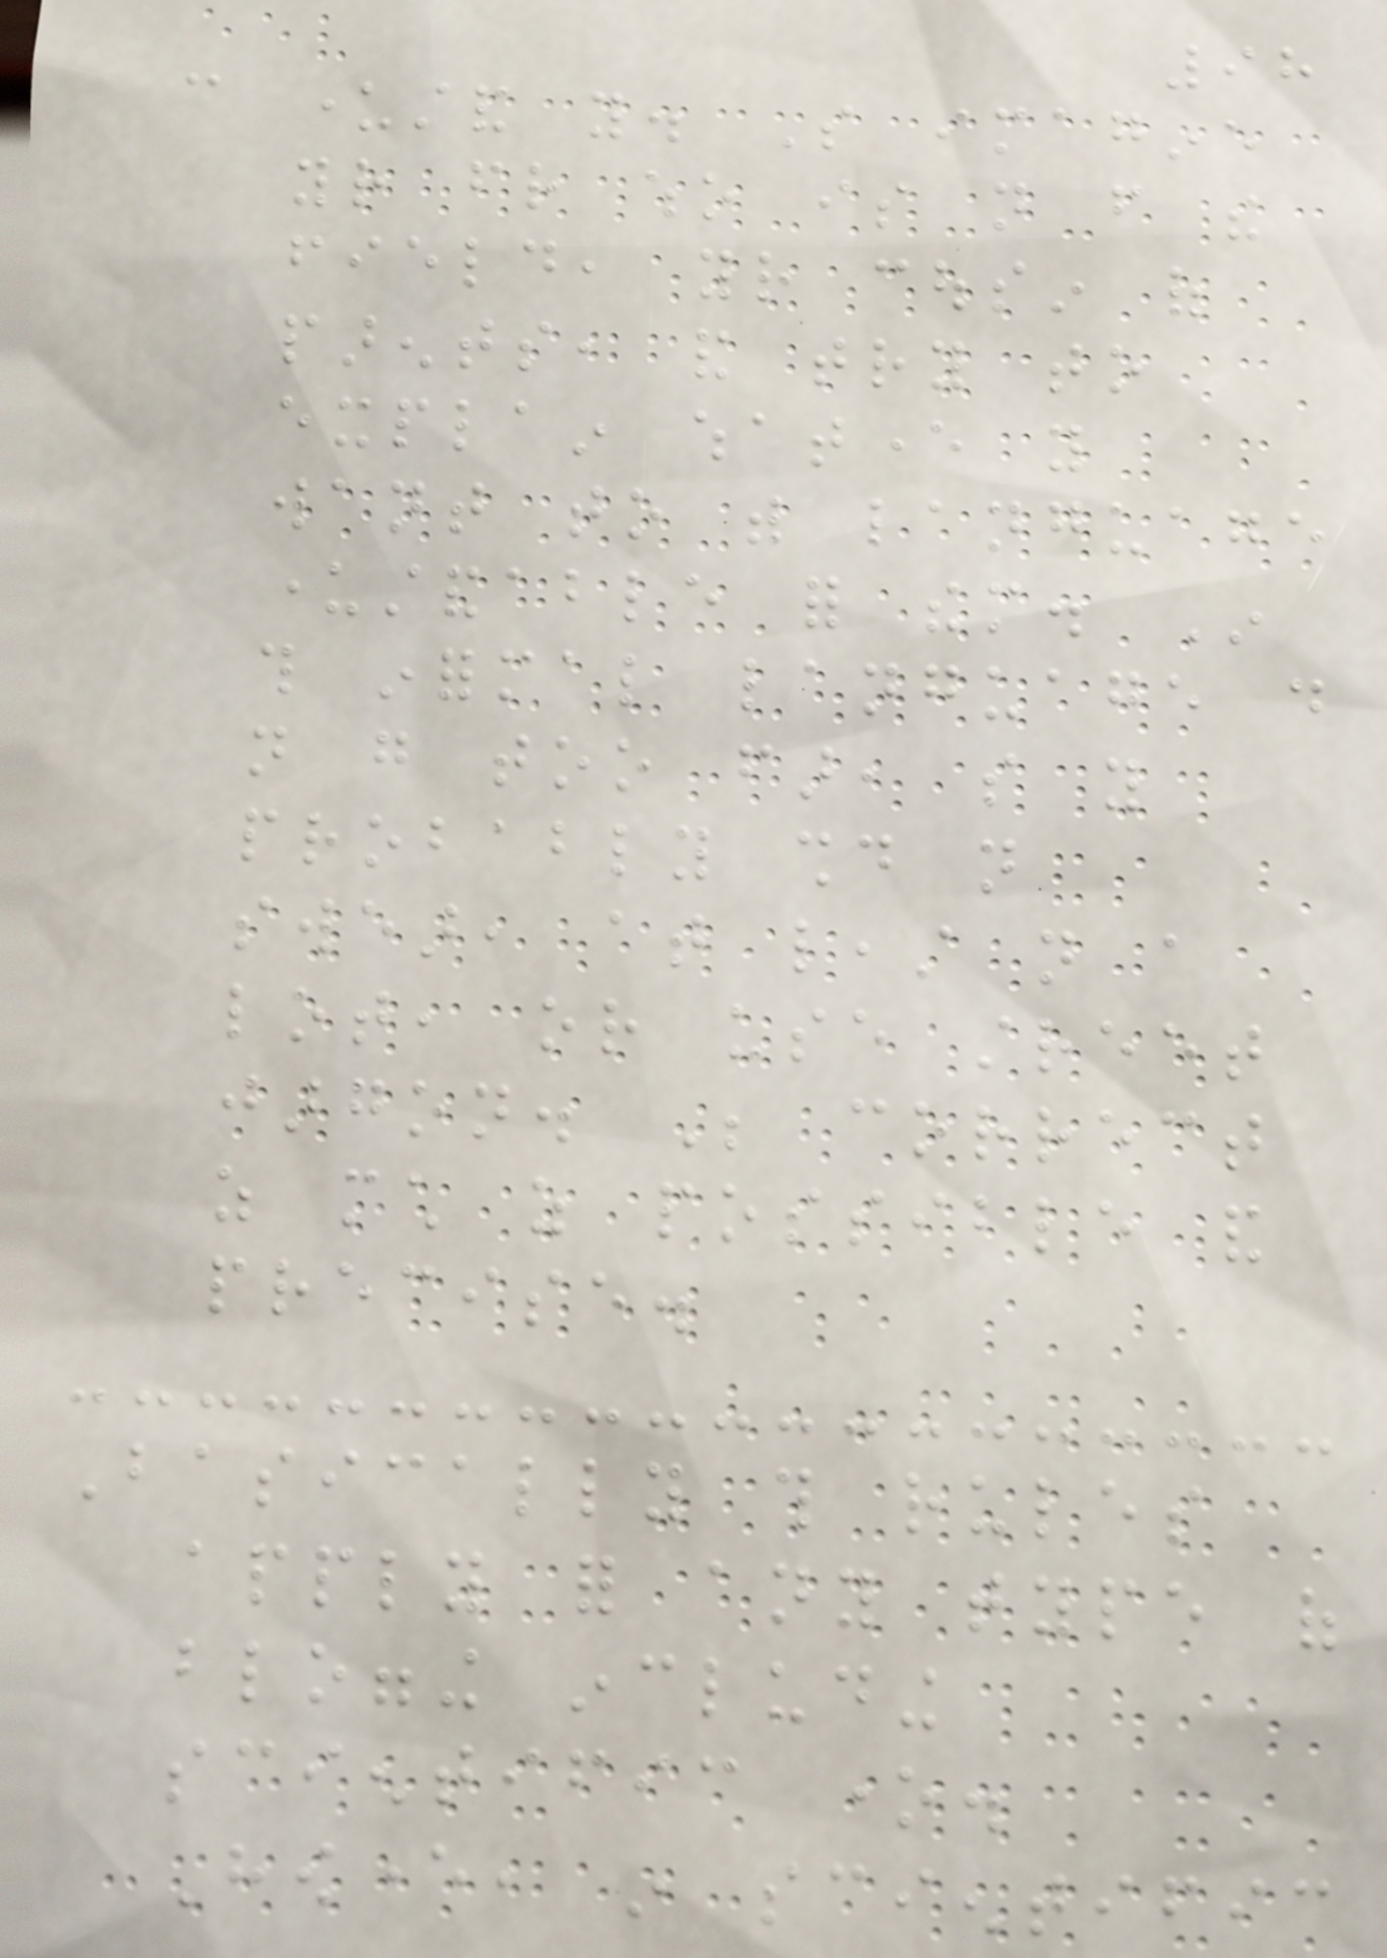98
can understand you. So imagine
your friend who is not from the
field, your cousin of
parents, and try to
explain whatever you
want to with language
understandable for them. In
this informal language do
not go too far, so you
probably should not
swear, at least not a
lot, or use street
jargon. Be correct
as much as possible and
precise.
Basically this rules
apply for any type of
blogging including
scientific one.
However, in scientific
